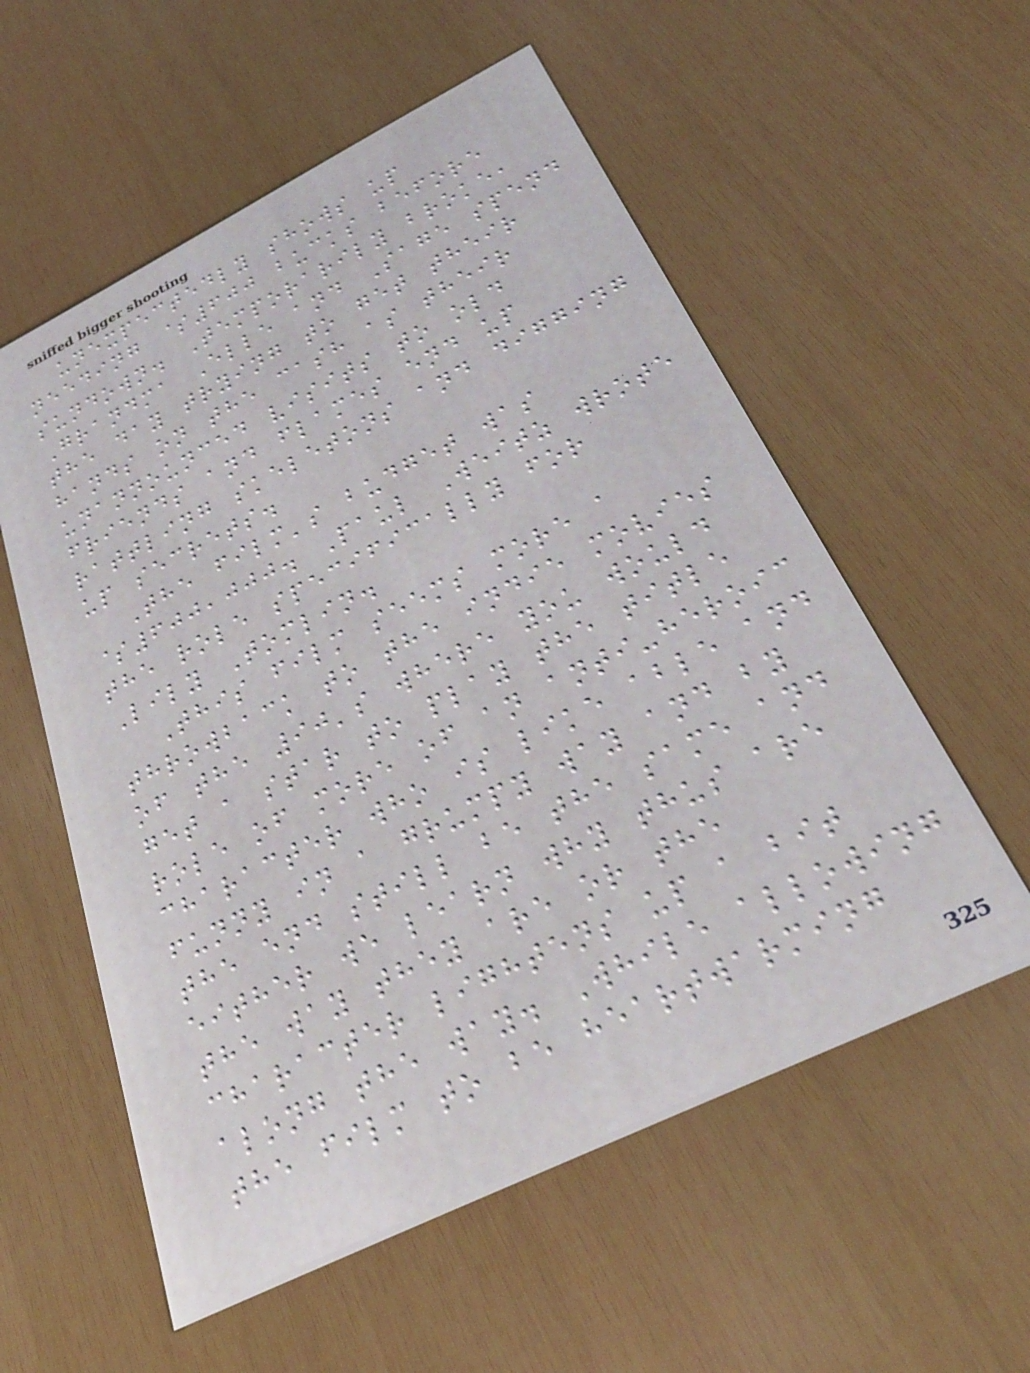unexpectedly shows up
needing $600 bucks before
sundown. Temporarily broke,
Grandma Elle and Sage spend
the day trying to get their
hands on the cash as their
unannounced visits to old
friends and flames end up
rattling skeletons and digging
up secrets.
The film's budget was
$600,000. Paul Weitz wrote
the role specifically for
Lily Tomlin.
This film seems more a
throwback to the indie movies
of the 90's where you would
get a star to play the title
role of more of an anti-heroic
character who is like able and
funny in a grumpy way and by
the end still be the same and
either we learn why thus are
the way they are or the
character lightens up a bit
along the way. While allowing
the film to be heartwarming
